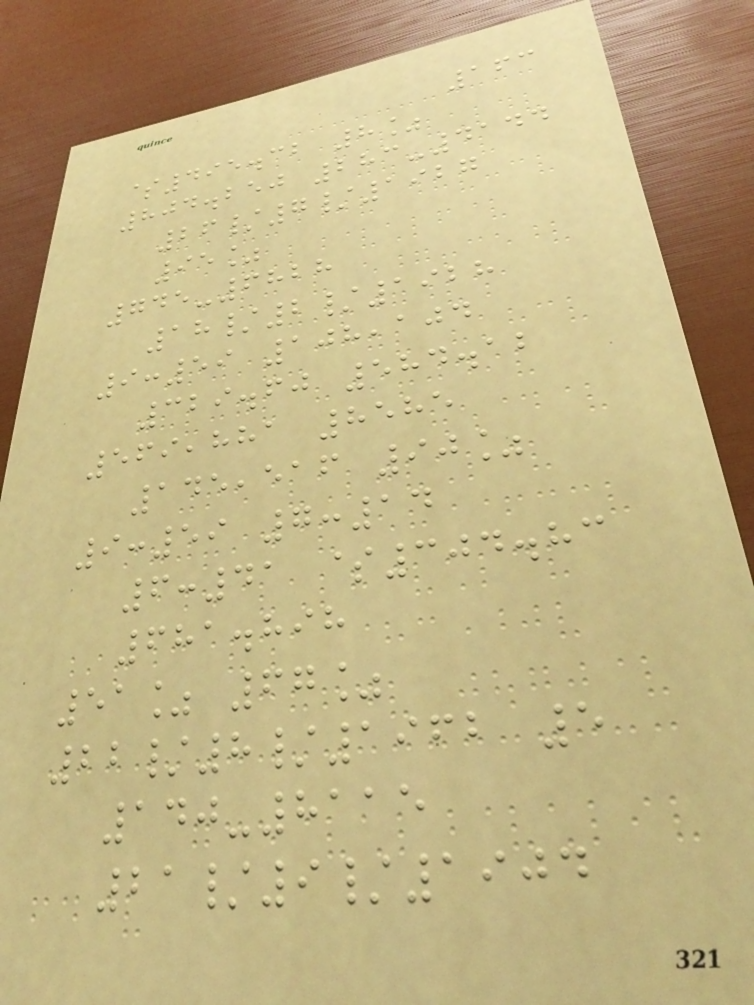163
$495.32 8%
804.250 283-4144
26/7/1927
95%
745-6828
18/2/1928
9:59 108,104
329.60 584.12
569,881 8585
145,516 90%
9:59 7:14
6:41 $304.83
681.898
51% 67%
22/8/1962 5
140-8115
21/9/1904
